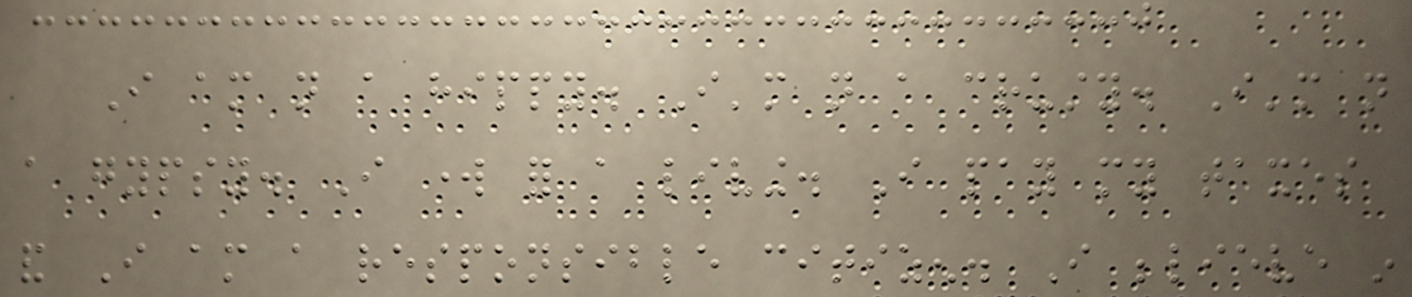I am not a hippy. I'm not a crusty. I'm not
a gypsy. I work for a living. I pay my taxes
and I am a responsible citizen. I believe in
